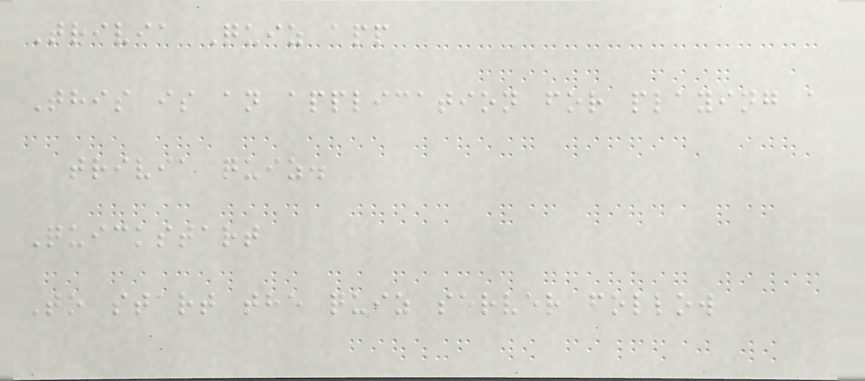Trivia Quiz app
This is an application for playing a
trivia quiz.
Quickstart
To start the quiz server follow
